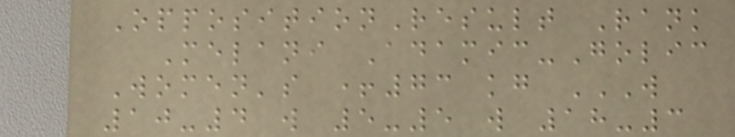OppositionResult Rank
Melani Adamic-Golic
Women's +73 kg W
10-4 W 5-5 W 18-3
